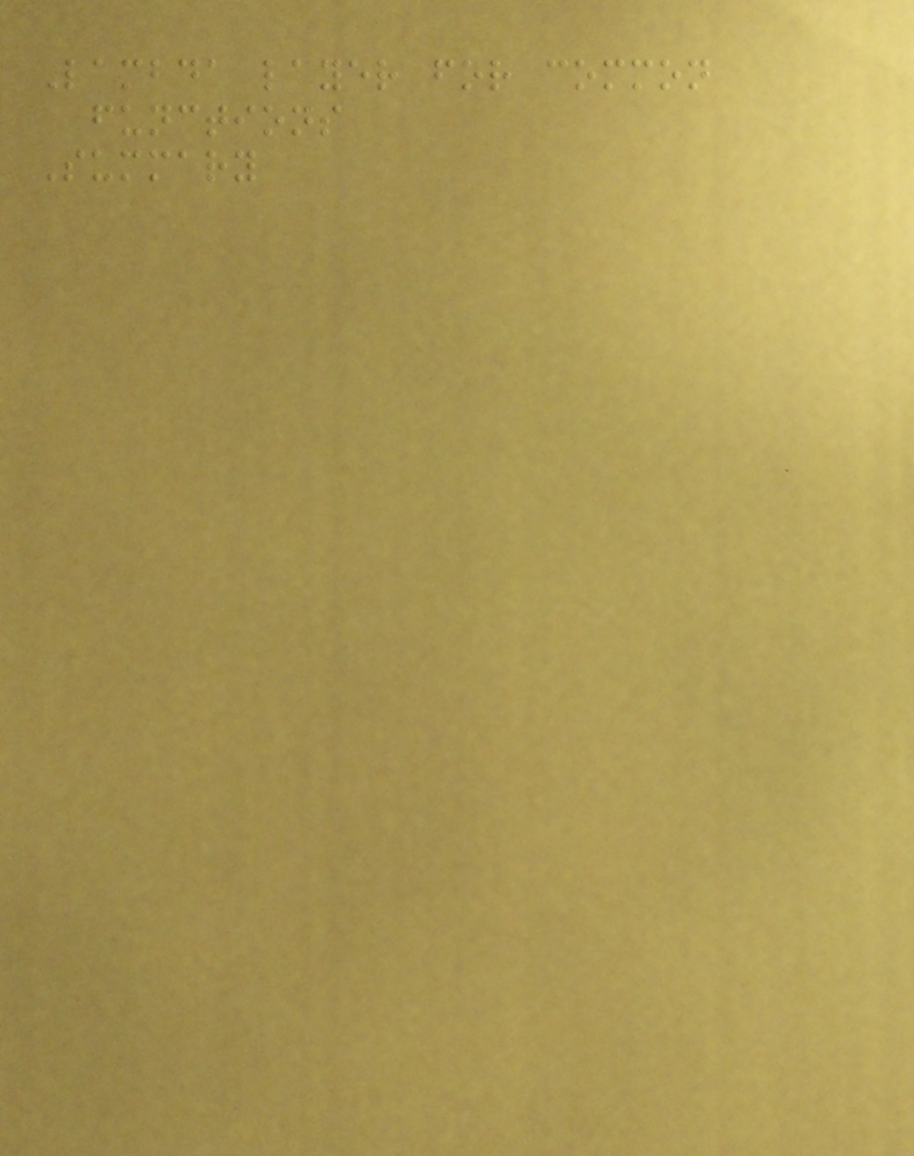Lambda layer for common
functions
Summary
